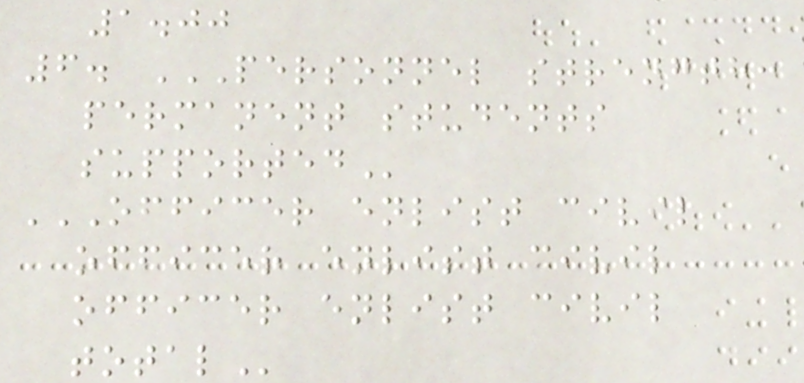1.00
6. PERSONNEL STRENGTH:
PERMANENT STUDENTS
SUPPORTED
OFFICER ENLIST CIVIL
OFFICER ENLIST CIVIL
OFFICER ENLIST CIVIL
TOTAL
